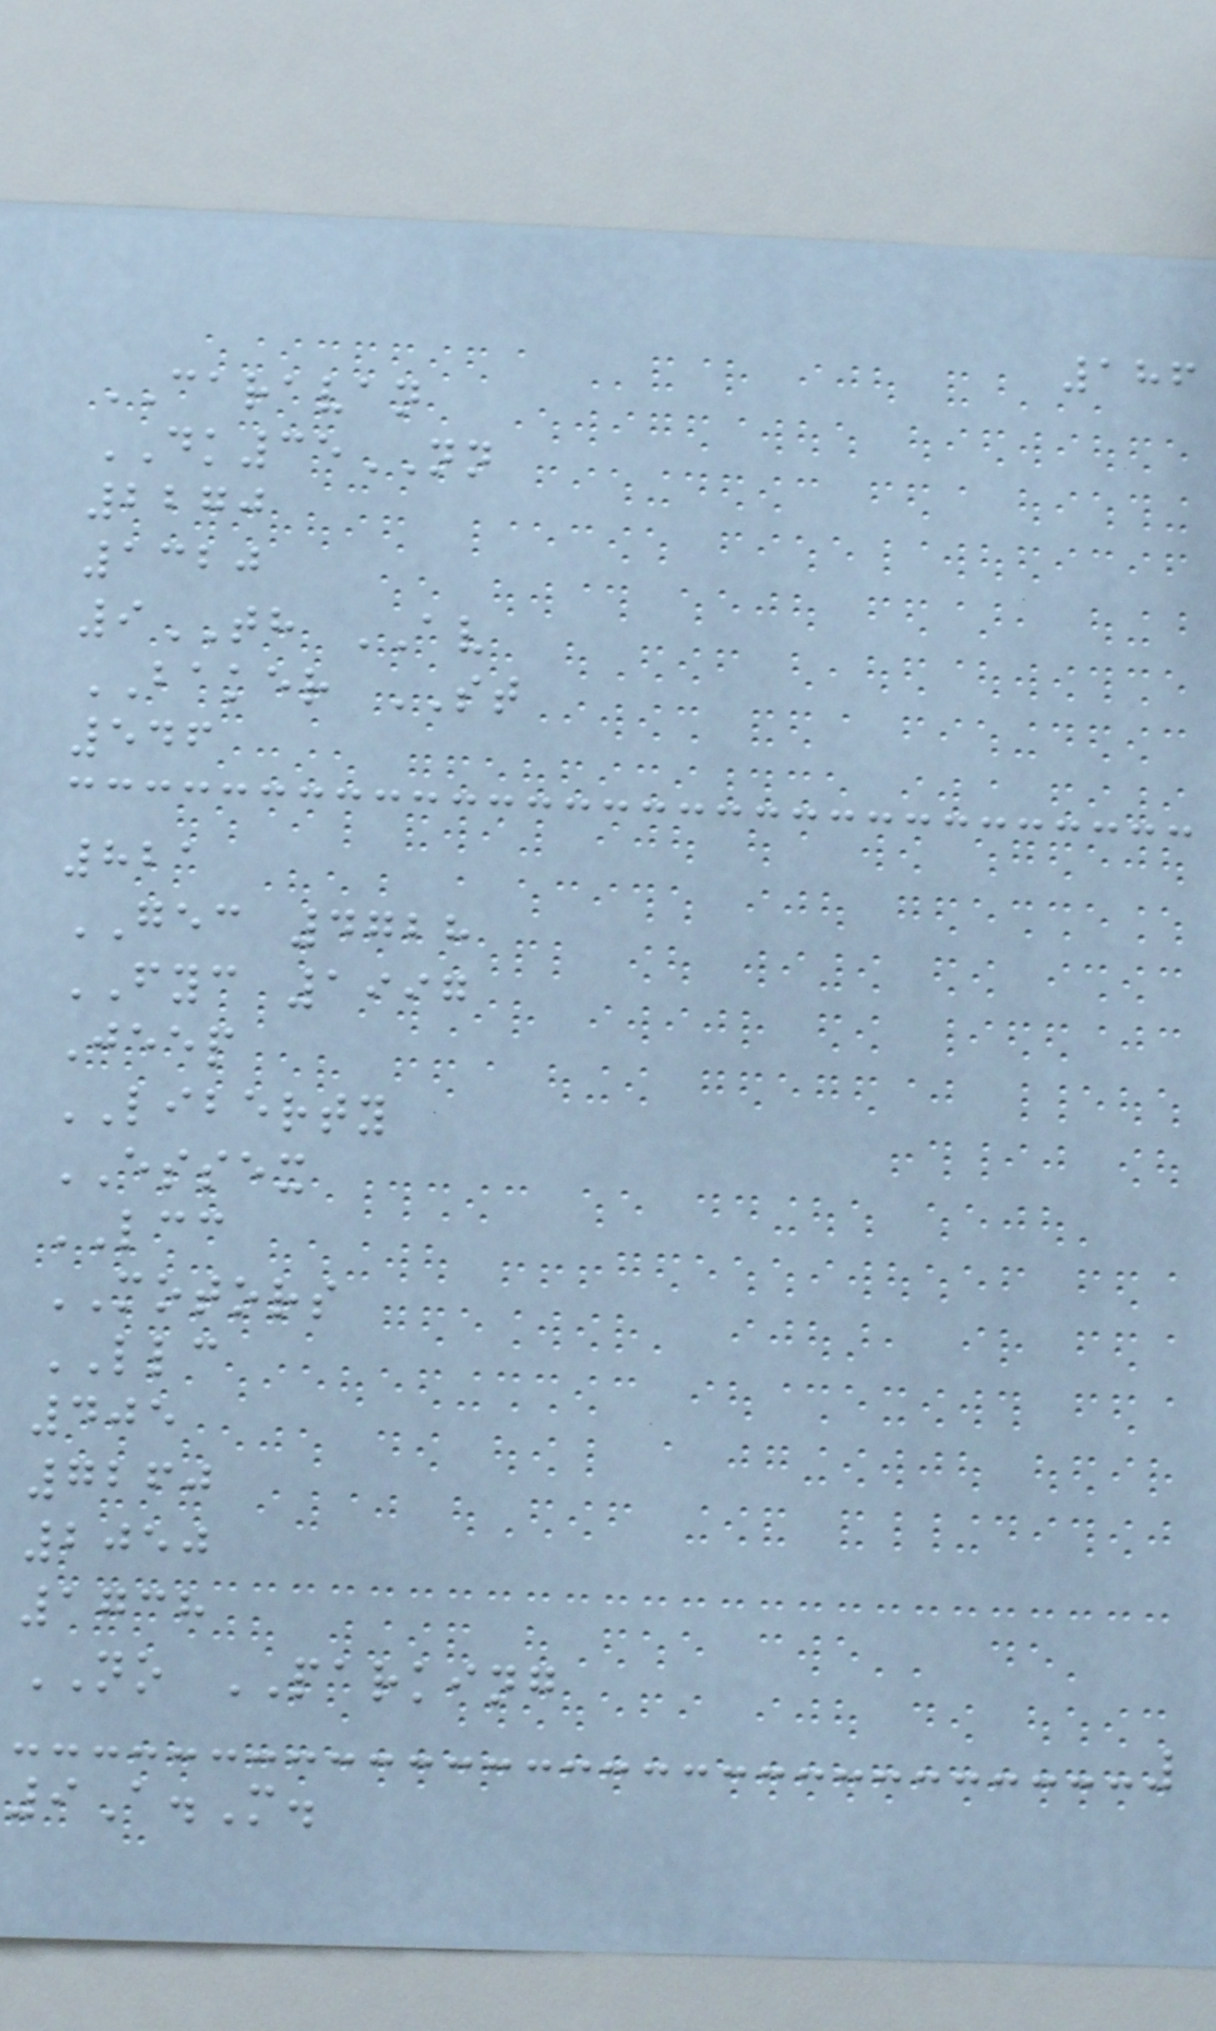186
CARAVAN
DK35NN
2270
1320
9TH AV
BAKER ST
546
821
GEC 4728
FYC 1997
Jeep
LIBERTY
ESSEX
LCC
MOTORS
LLC
405
7260
2050
1738
NO PARKING
9A.M.
